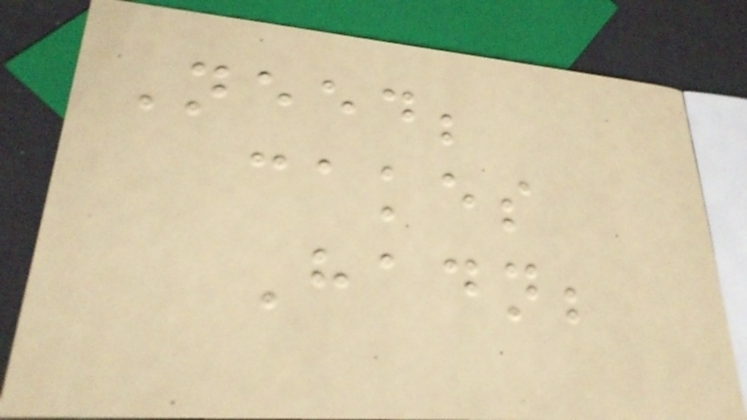Need;
cakes
Hadn;
